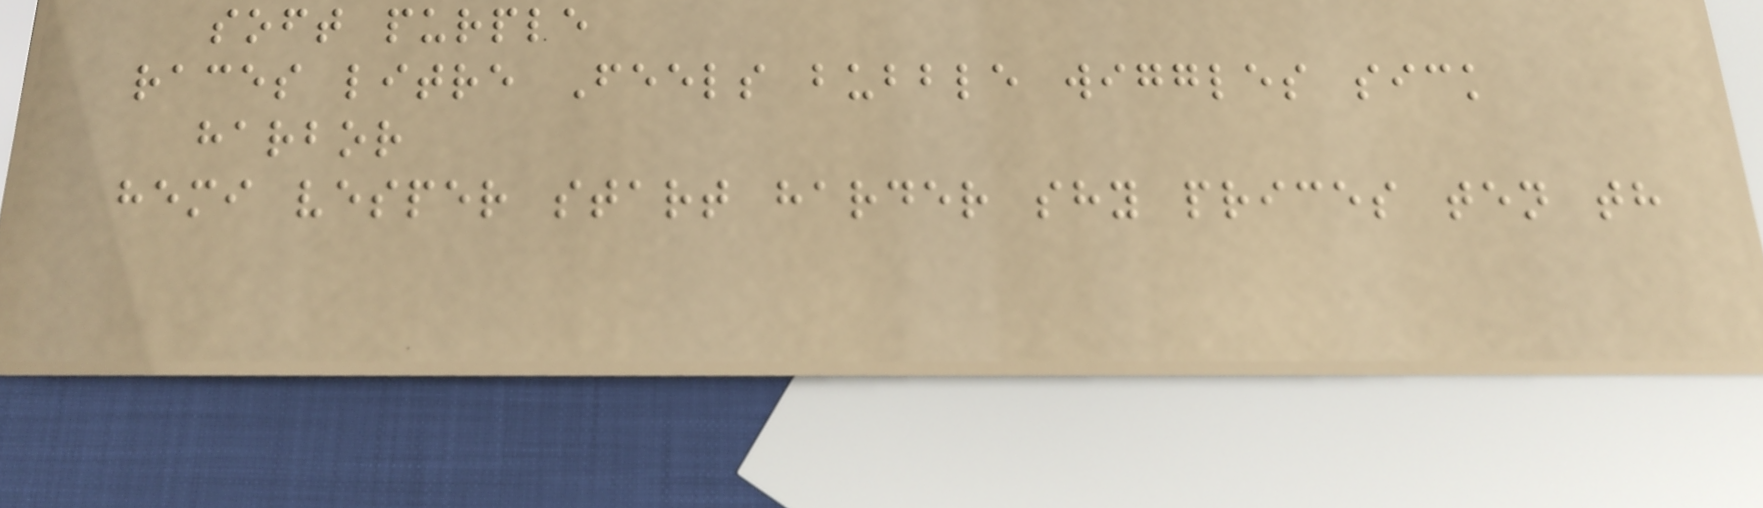soft purple
races litre Feels bubble wiggles sick
harbor
hemi vesper start harder shy prices ten th
